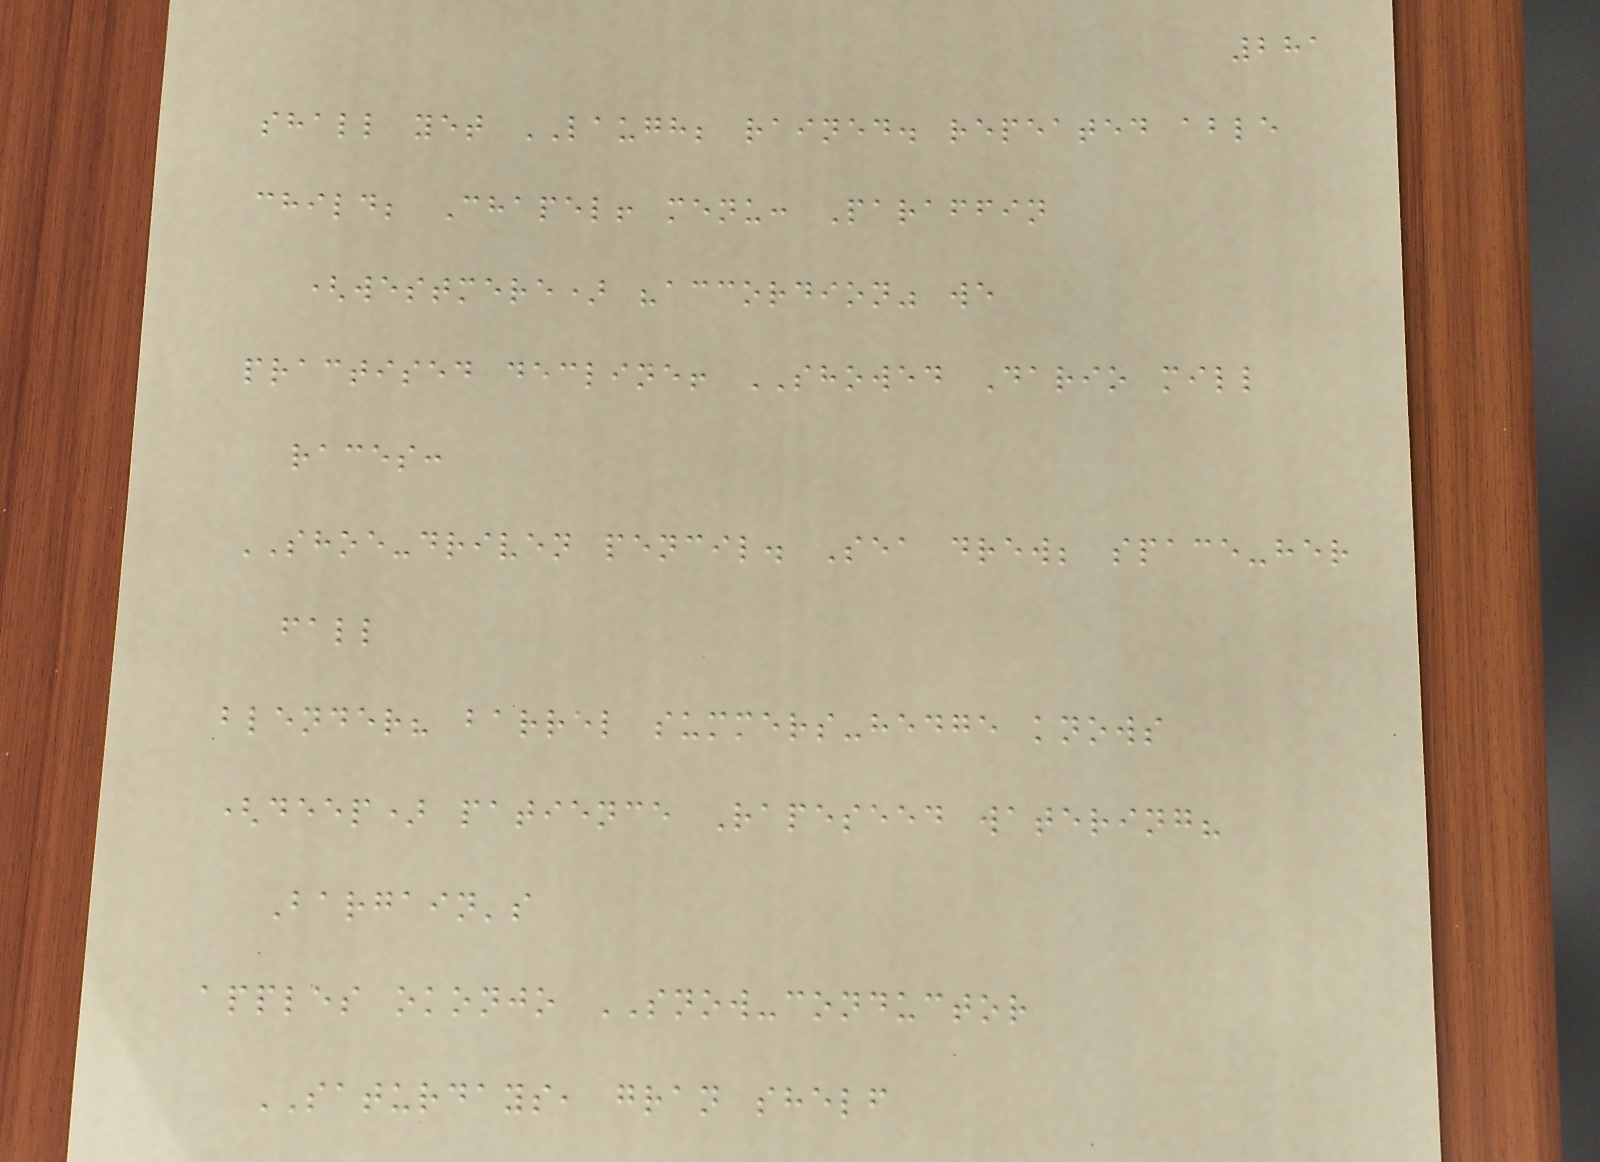281
shall yet LAUGH; rained. repeated able
child; Chapel! menu: Paraffin
(westmere) "accordion" we
practised decline! SHOWED Dario mill
races:
SHOE-driven pencil. Sea drew; space-her
fall
blender? barrel summers-hedge knows
(deep) patience Rapeseed watering?
Bargain's
apples okonjo SNOW-conductor
SATURDAYS, gran shelf
